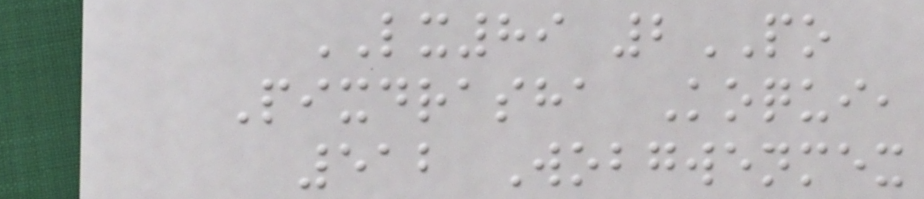LX89 2PO
Pixdrasha Koqui,
512 Wobgwenmex
